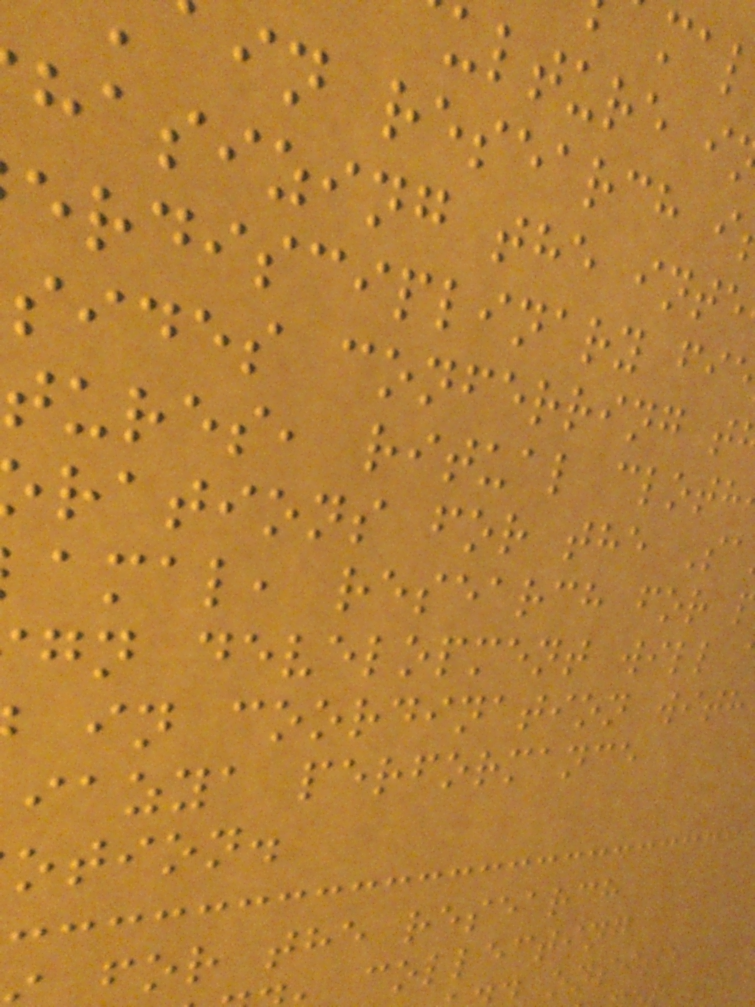ulture i
in research i
hasizing the inte
erdisciplinary fi
sides conferring t
tures, ritual cloth
rations for the Sa
amal, research for
gn development will
in coordination with
iazya performance
otion.
for the research
collecting
